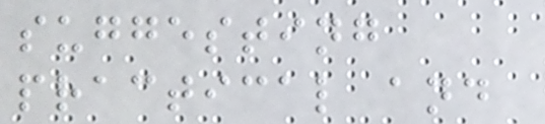suggesting
practical and
